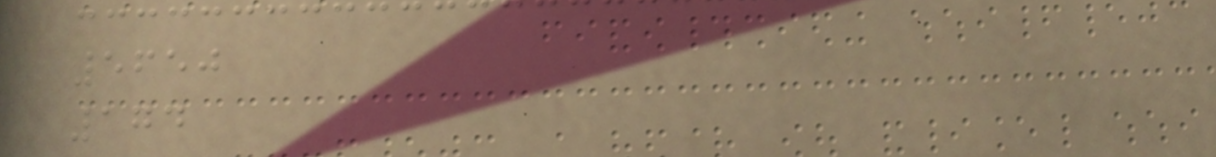5650
174
